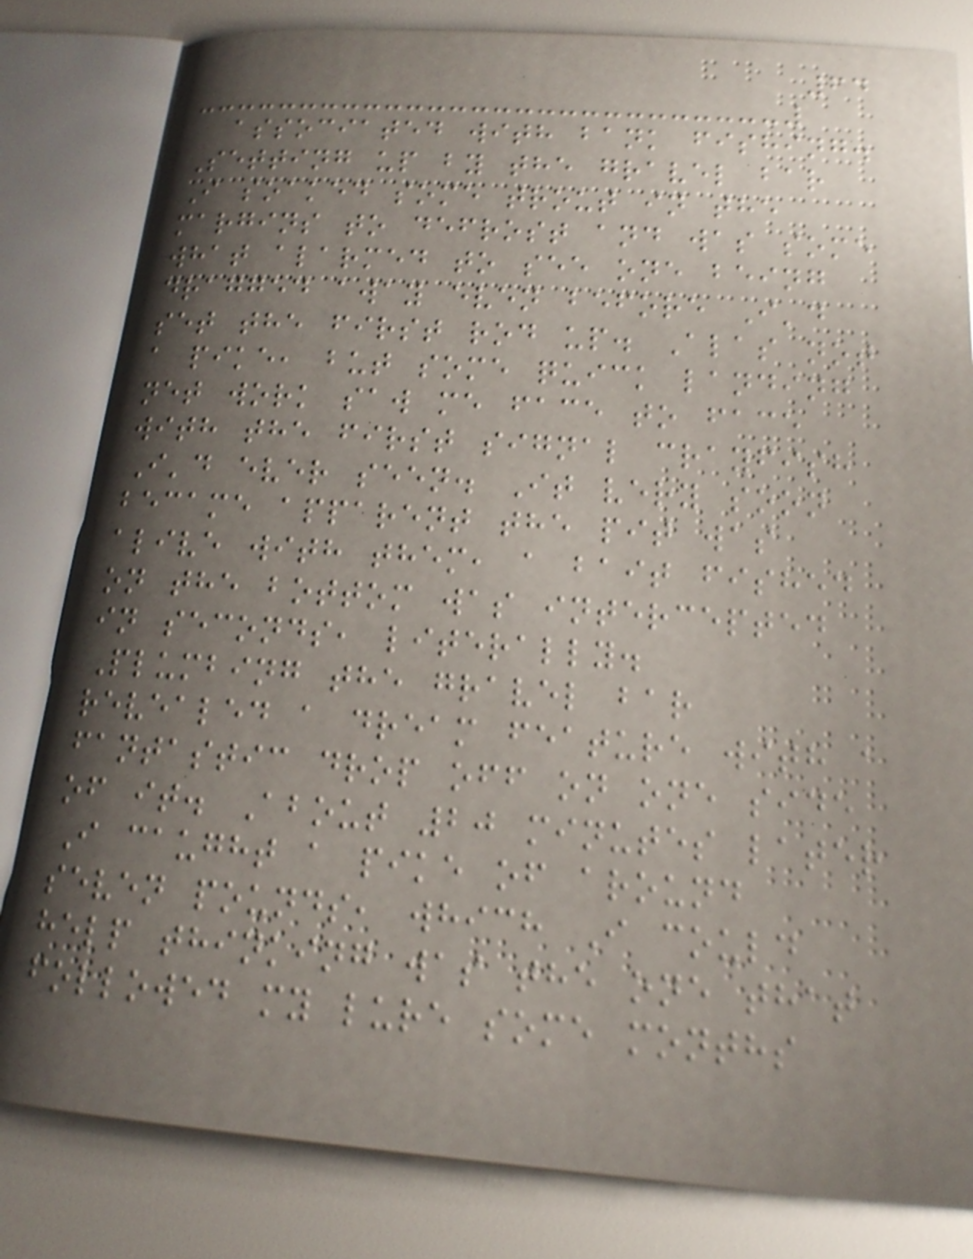64
associated with bank fishing.
Setting up by the gravel bar
I soaked some trout in the
margins to defrost and was some
what alarmed to see one being
dragged away even before I'd
set the first rod up. Alas not
a pike, but some quick landing
net work saw me face to face
with the first signal crayfish
I'd ever seen. It very soon
became apparent the pit was
alive with them, a bait fished
on the bottom was intercepted
in seconds, literally.
Plumbing the gravel bar
revealed a dream feature with a
fantastic drop off on one side
of it. About 20 minutes later
I caught a pike of around
seven pounds, which I could
help thinking was the one that
followed my lure some months
